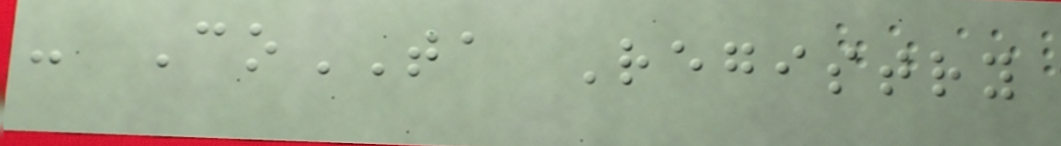- CoTA Registry
